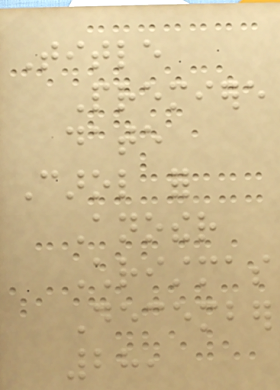Title
Premiere
date
Carol for
Another
Christmas
December
28,
